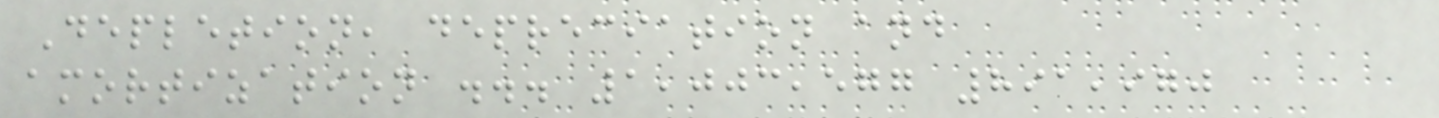Depletion, depreciation and
amortization ... 1,003,577 891,970
